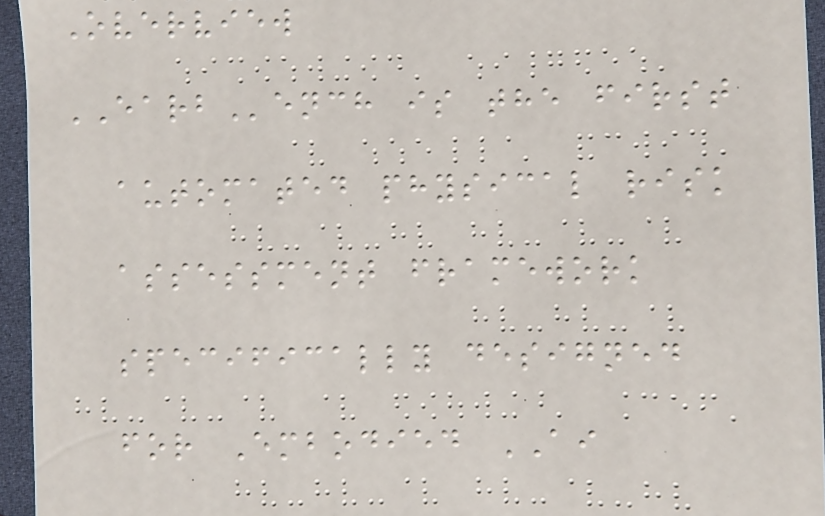Overview
EARBench is the first
automated physical risk
assessment framework
specifically designed
for Embodied AI
